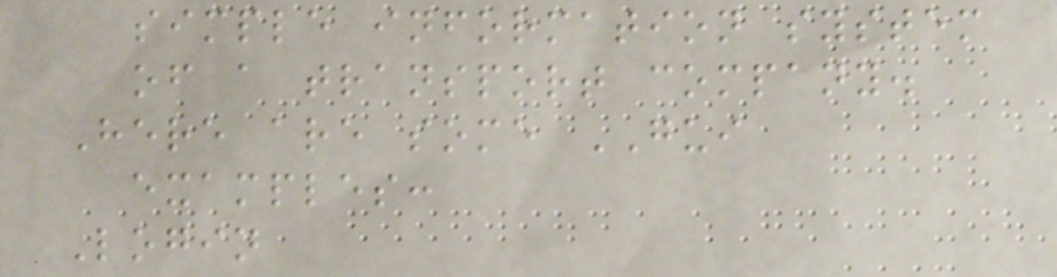simple information system
of a transport company.
Here are some GUI
examples:
Login
